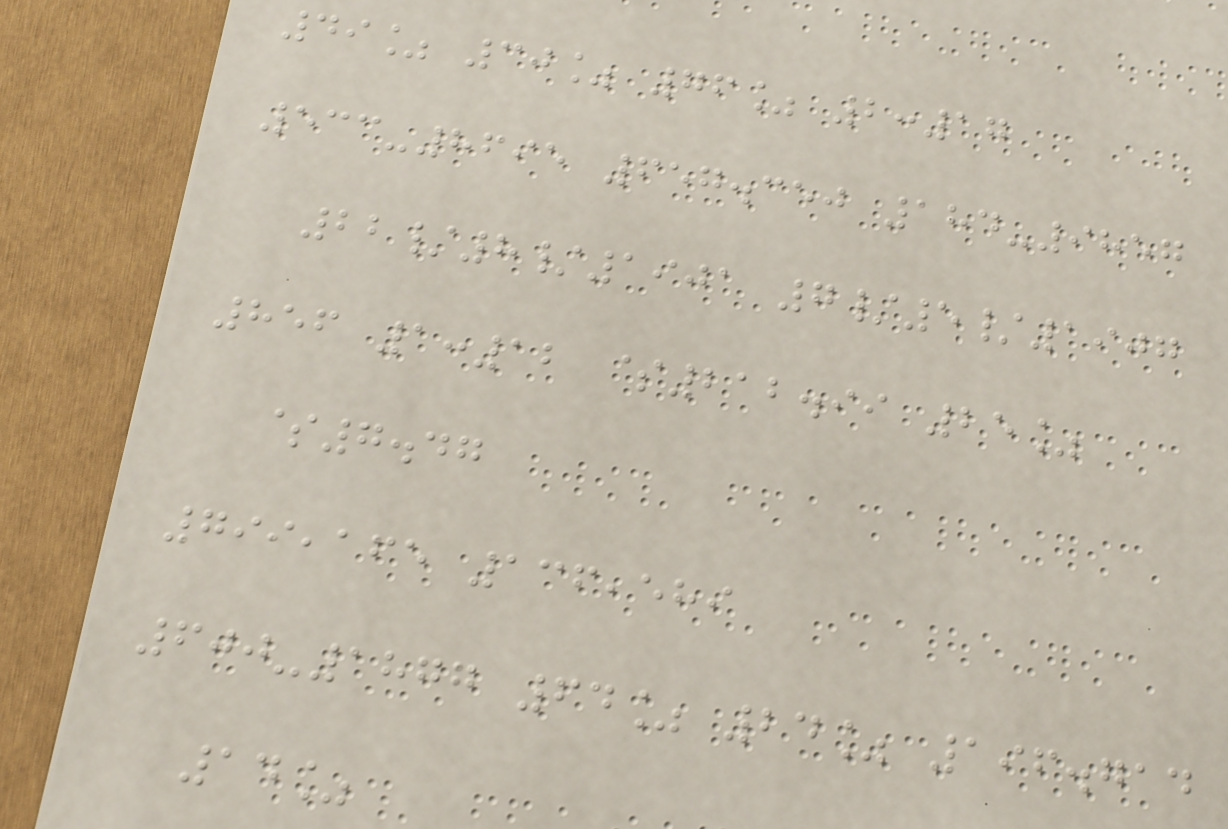49% 30% 76% 2:17
533-8695 657.350 184-9857
22/8/1901 7/5/1907
856 1:12 $212.99 25%
$7.47
799,165 136,589
600-1877 64% 24% 196.714
14%
